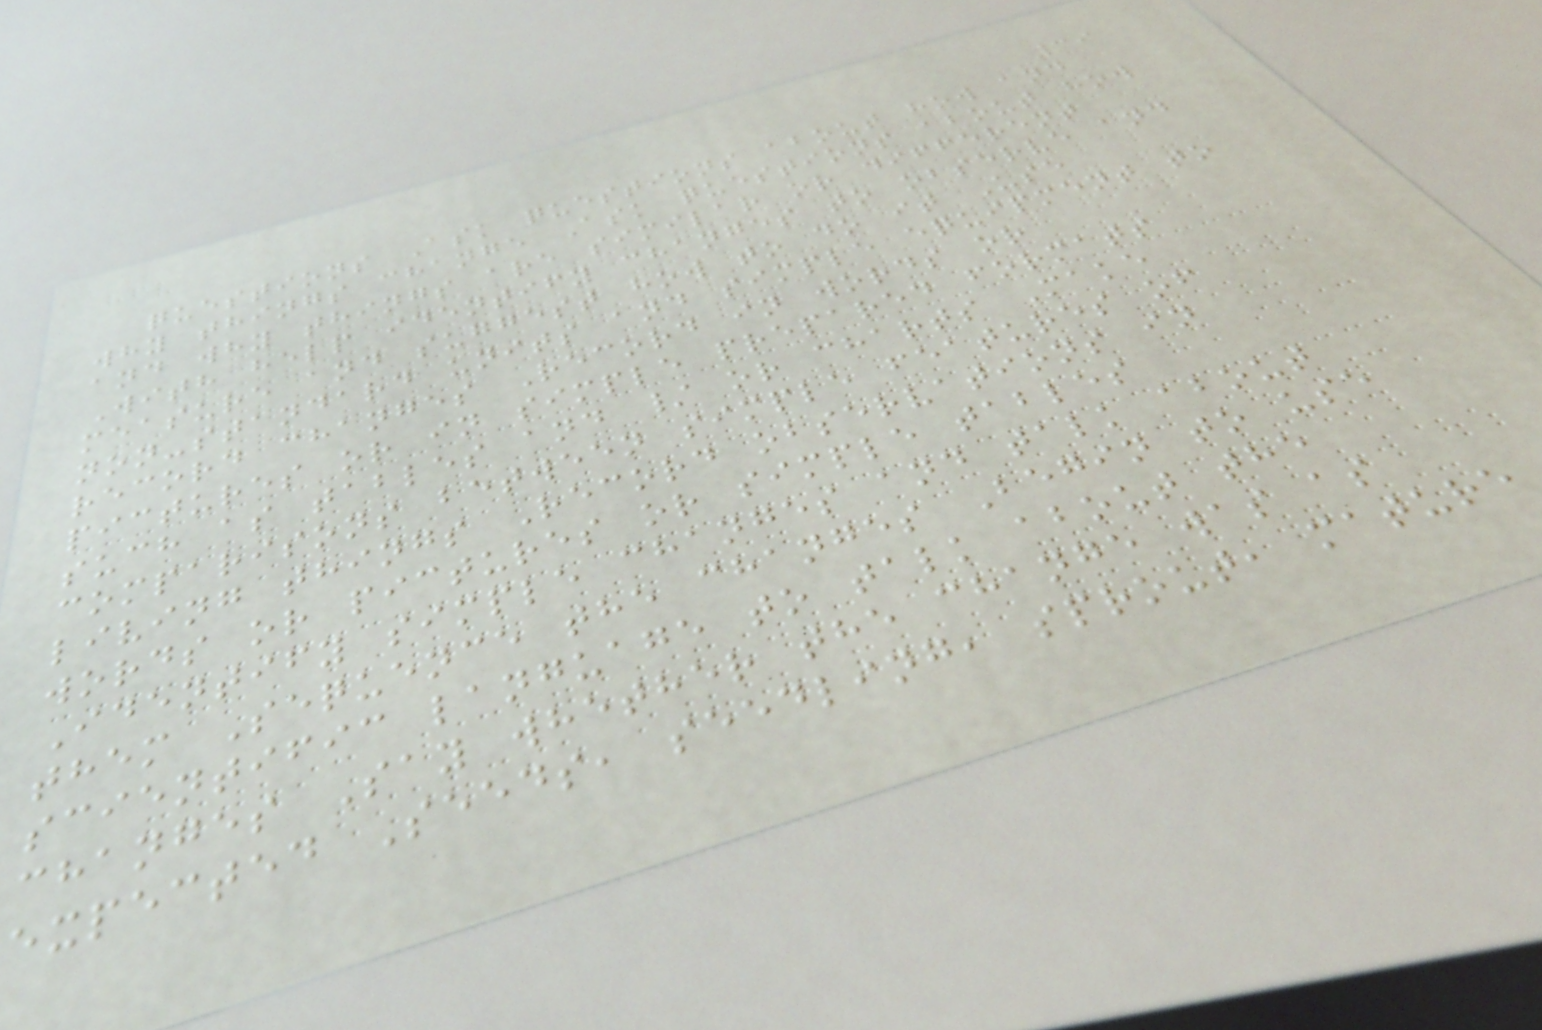39
questions Ask questions about how and
why things change Ask questions about how
and why things are similar or different
With help identify changes to observe and
measure and suggest how to do it Use
non-standard units and simple equipment to
record changes Record in words or
pictures or in simple prepared formats
such as tables and / or charts Make
comparisons between simple features of
living things Record observations in
words or pictures or simple tables
Identify simple changes and talk about
them Sequence the changes Begin to use
scientific language to talk about the
changes Say whether the change was as
expected Seeds, seedling, sprout, mature
